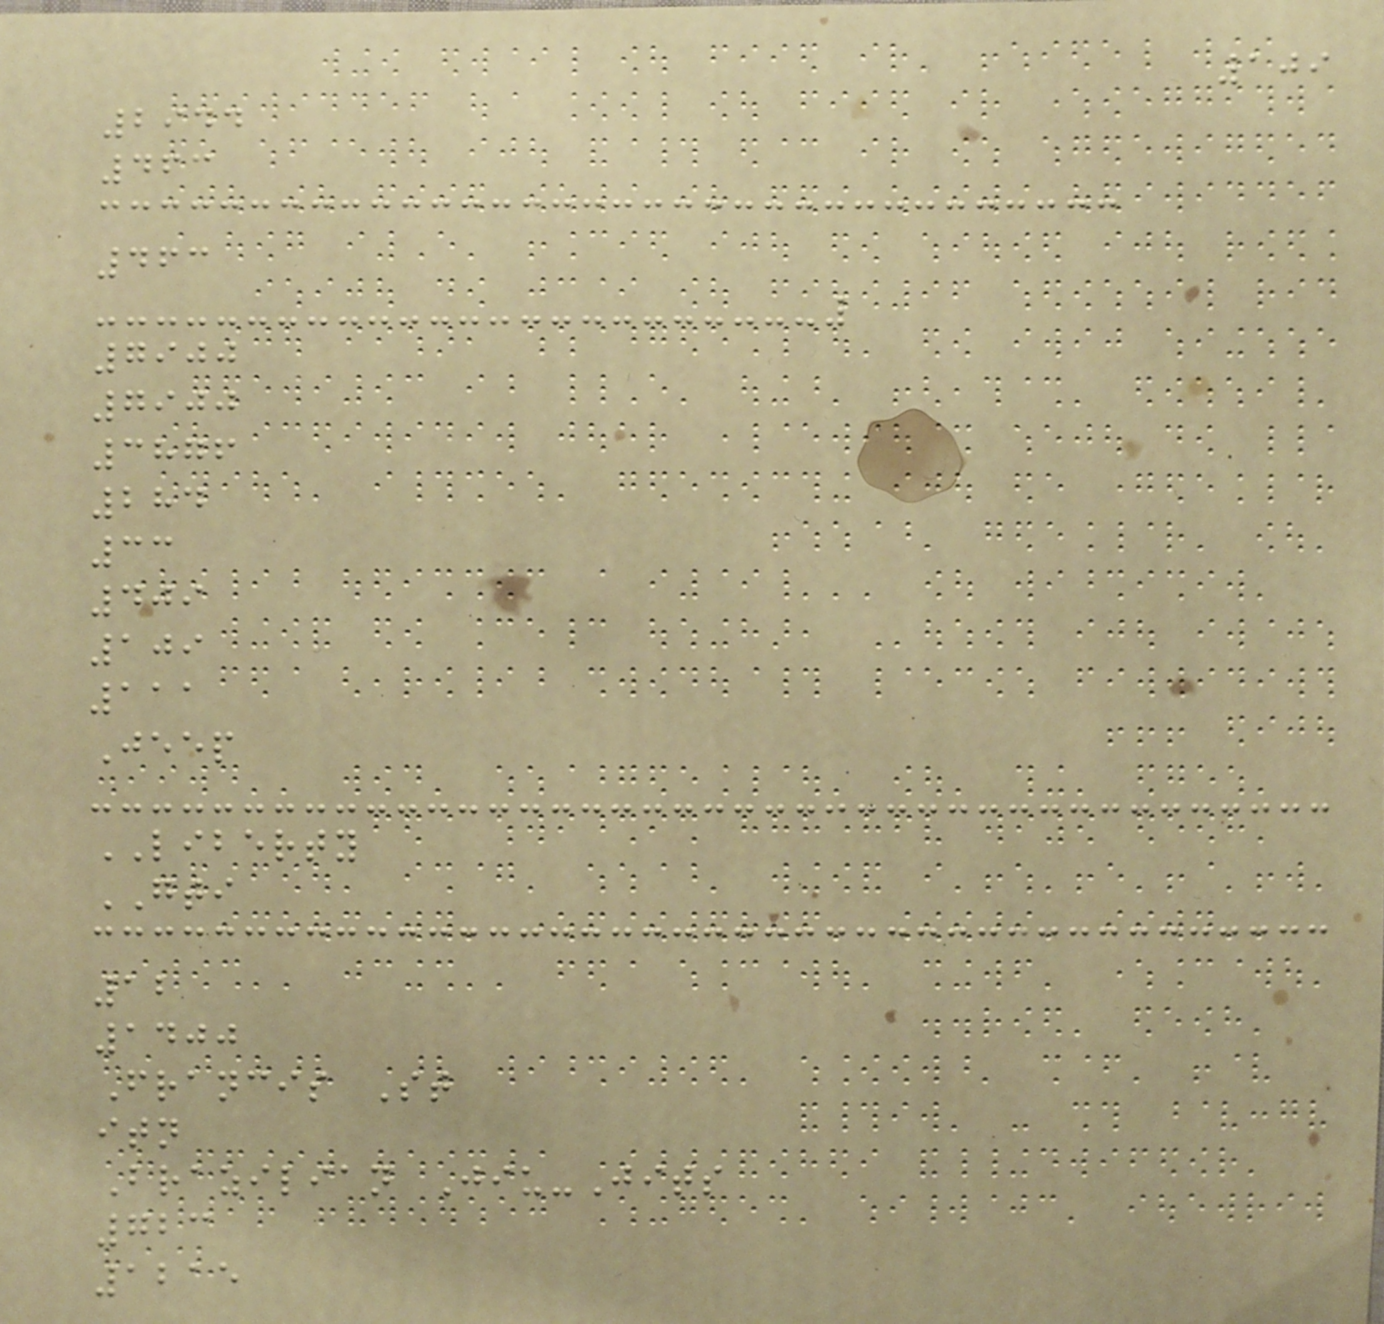109
2944
463
463
7900
7900
3876
284
33
409
109
111
Jeep
LIBERTY
GTI
12
1400
Francis St
itn
Brazilian Jiu-Jits
723
1215
